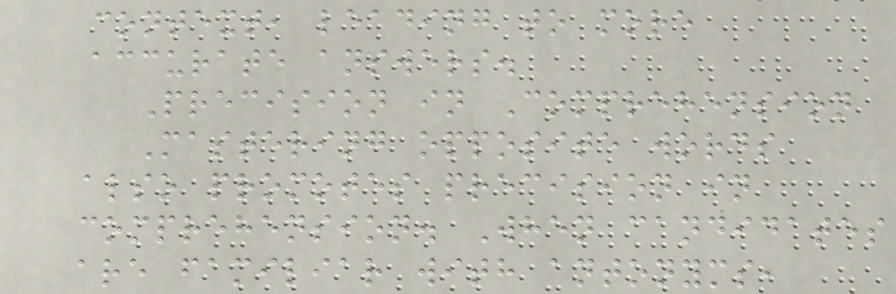context, leading to more
accurate answers.
Precision in Comprehension
Mastering opposite words
also promotes precision in
comprehension. When candidates
are familiar with antonyms,
